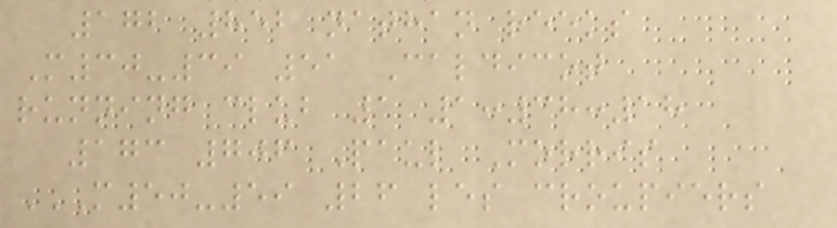172 852 nathan reeks
M30-39 51 Caldicot
running club 1 1:38:18
173 706 Paul Morris
M50-59 26 LES CROUPIERS
